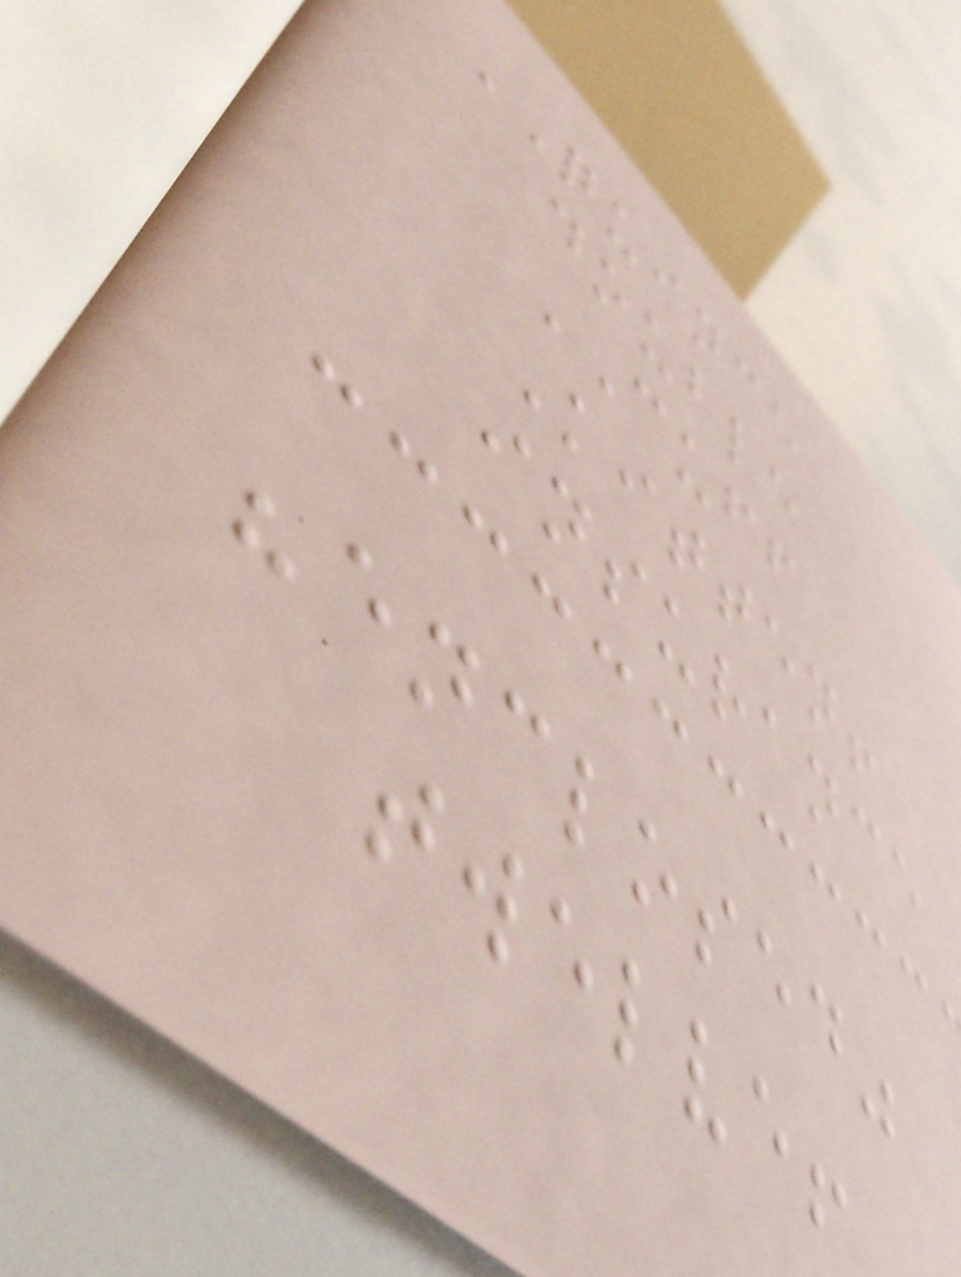QUINCE
double
CUFF
Kitten!
insurance
"enclosed"
twelve!
